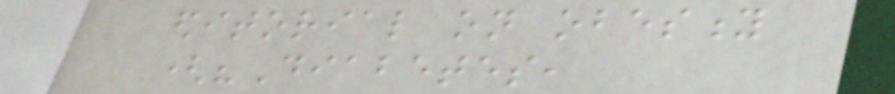editorial on obesity
("Diabetes,
